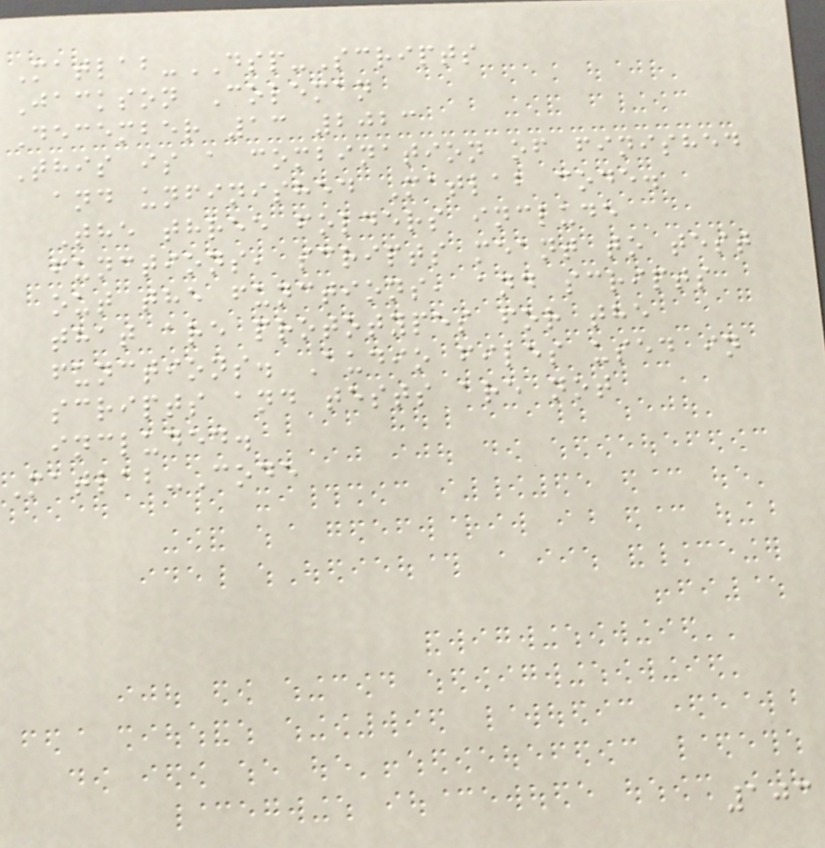Matlab-DSP-Scripts
Jackson Coleman
December 13 2023
This is a combination of finished
and unfinished Matlab code.
The three folders include
functions, scripts meant to test
out the functions, and scripts
that are prototypes for the
functions. Audio files used in
scripts and tests are not
included.
Matlab-Code
103
